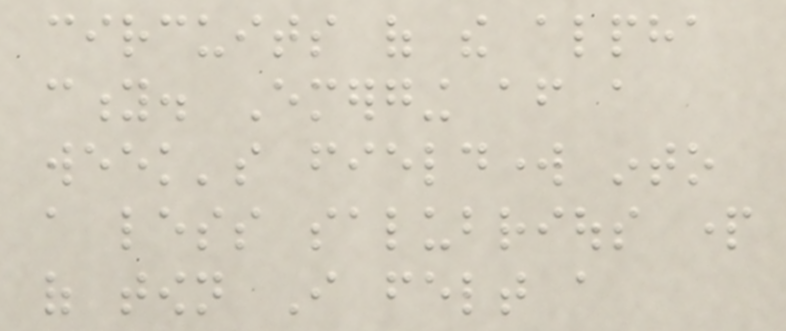circuits of the alpha
city. Emerging after a
week's fieldwork into
a less salubrious part
of town I felt a
